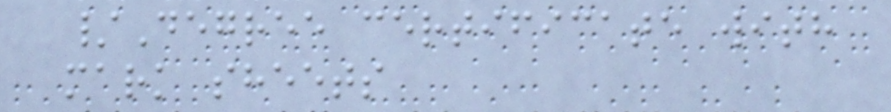/Degree certificate with
mark sheets
